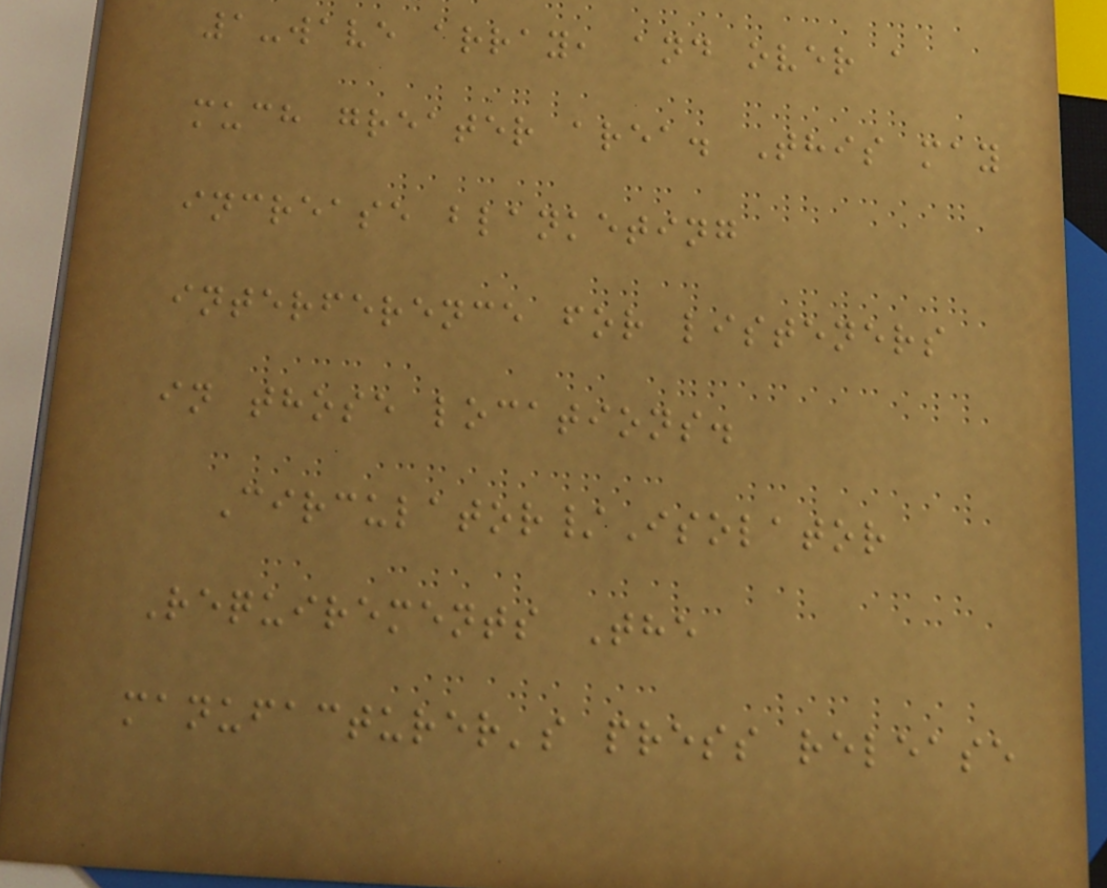1-wave array, and over a
much greater area. This may
increase blanketing
interference for listeners
in those locations.
Circulator/Isolator
Requirements The
manufacturer's press release
